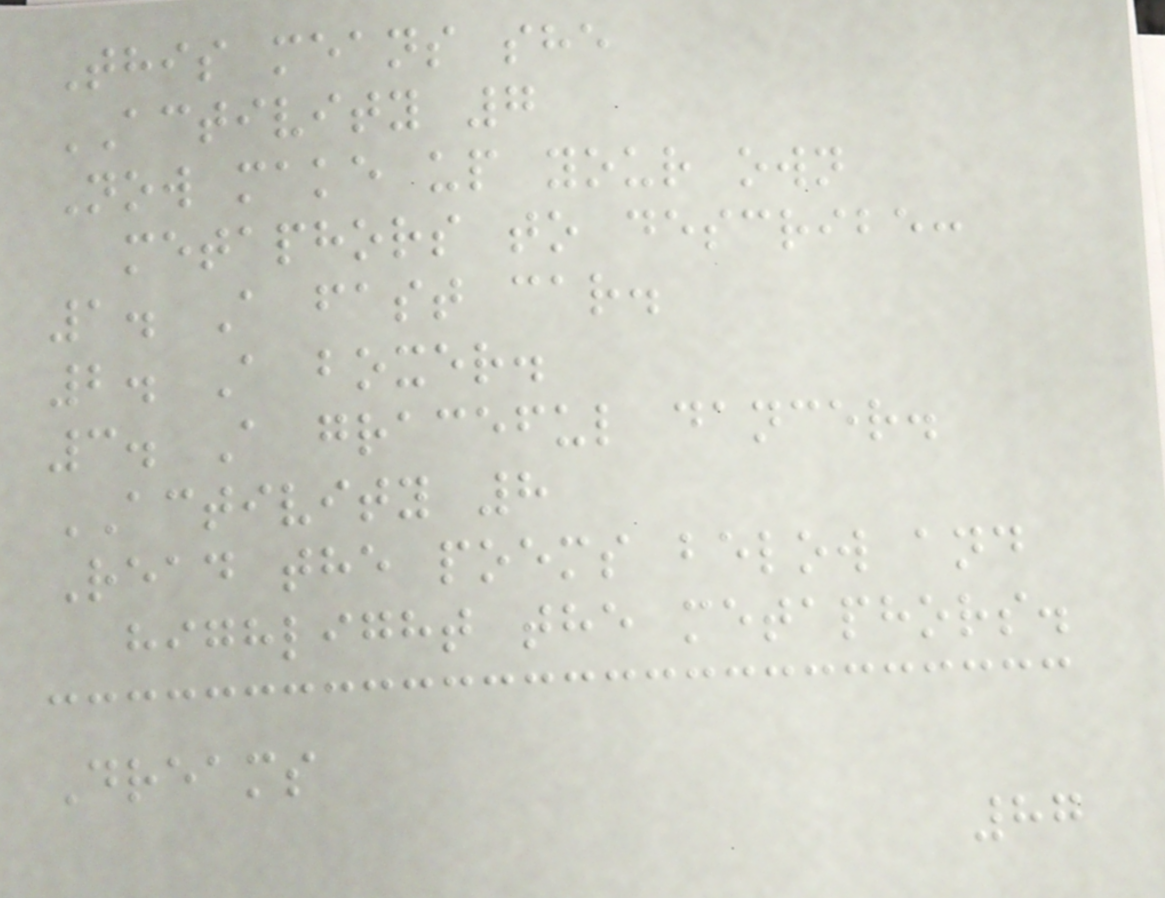This means she
ACTIVITY 7
Now make up your own
metaphors to describe:
1. A fast car.
2. A boxer.
3. A graceful dancer.
ACTIVITY 8
Read the poems below and
highlight the metaphors.
Dreams
87
